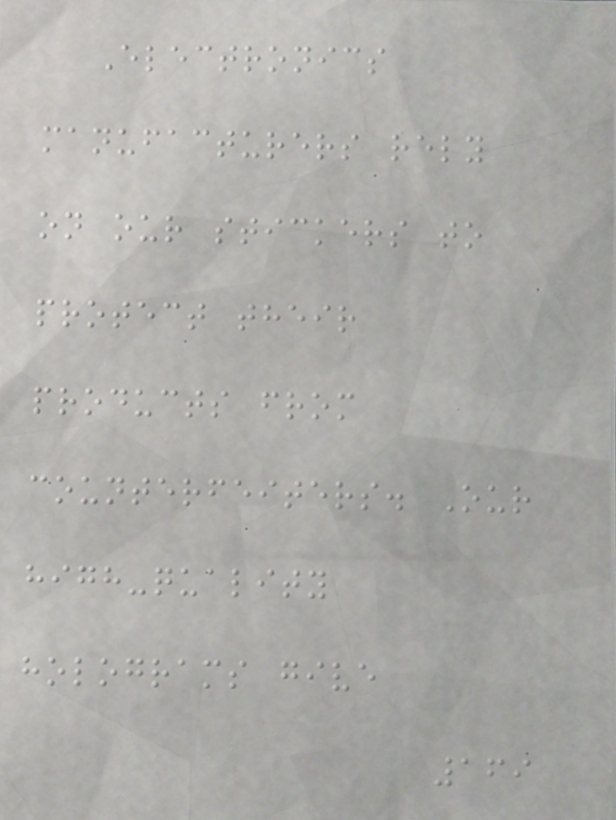Electronics
manufacturers rely
on our stickers to
protect their
products from
counterfeiters. Our
high-quality
holograms give
169
